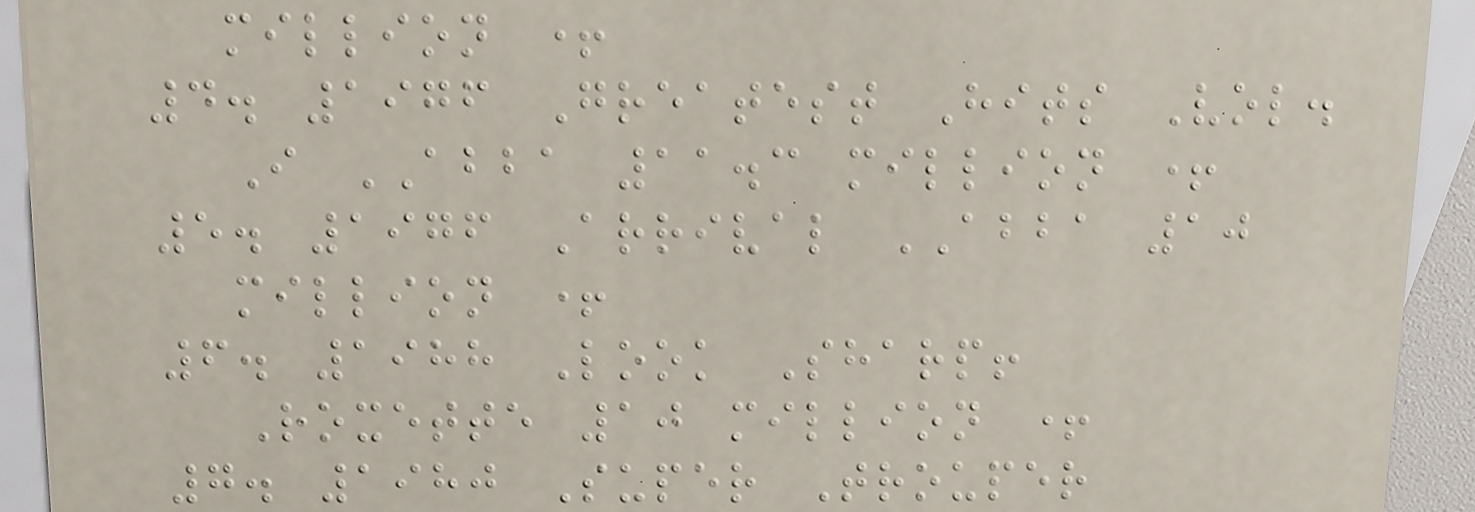million +
4. 1976 Greatest Hits Vol.
I ABBA 11.3 million +
5. 1976 Arrival ABBA 10
million +
6. 1988 Look Sharp!
Roxette 10 million +
7. 1980 Super Trouper
